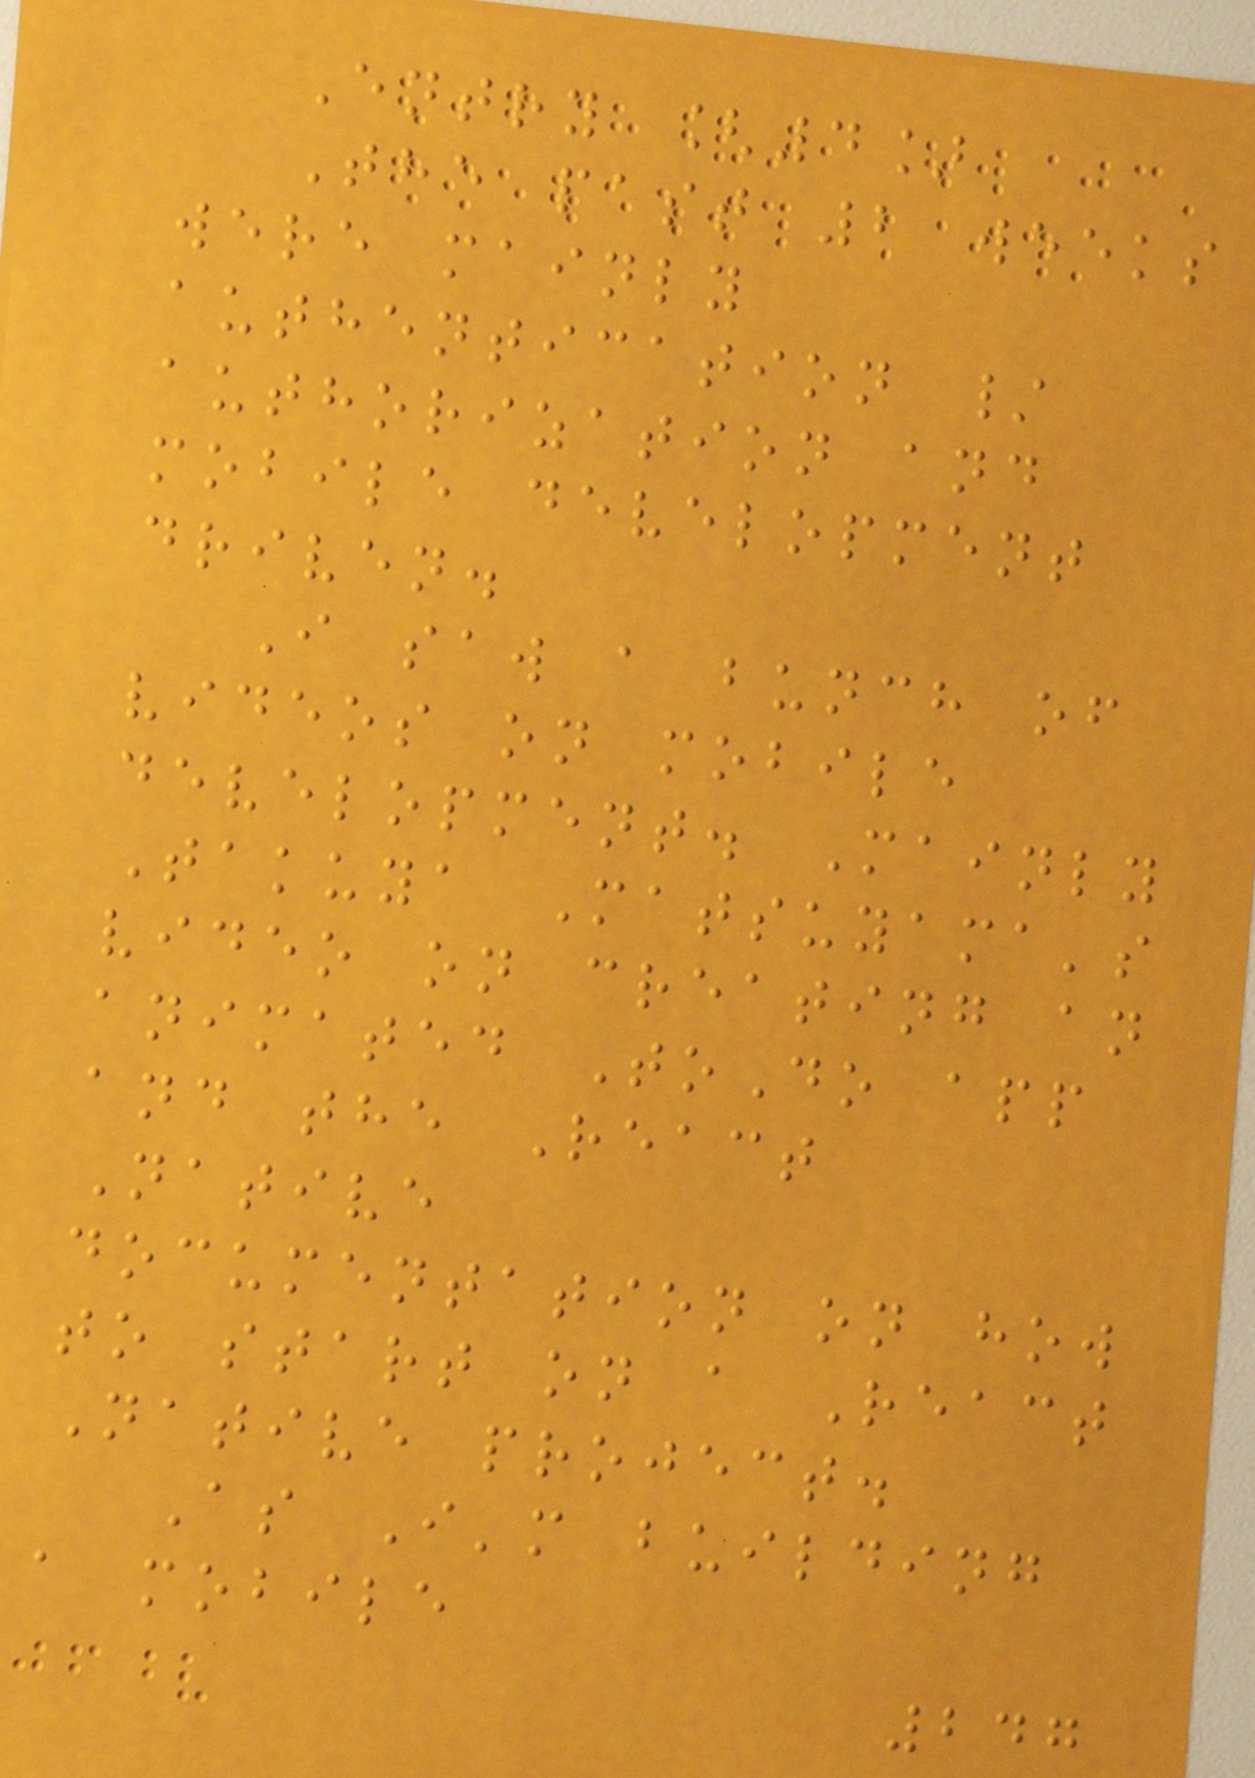Entry [4]
The past 2 weeks
were mainly
authentication /
authorization and
mobile development
driven.
I saw a bunch of
videos on mobile
development. Mainly
Takuya Matsuyama's
video on creating an
animated ToDo app
and the React
Native
documentation on how
to start on a React
Native project.
As I'm building
a mobile
247
